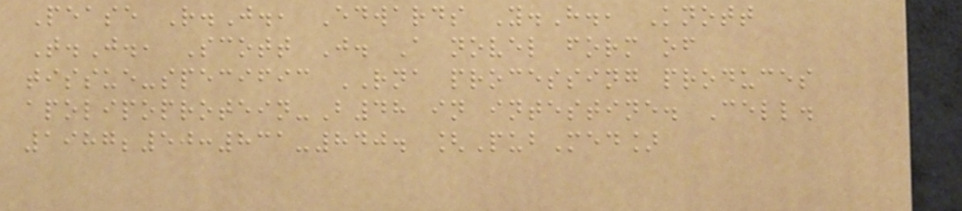Pease R.J., Edwards Y.H., Knott
T.J., Scott J. A novel form of
tissue-specific RNA processing produces
apolipoprotein-B48 in intestine. Cell.
1987;50:831-840. [PubMed]
